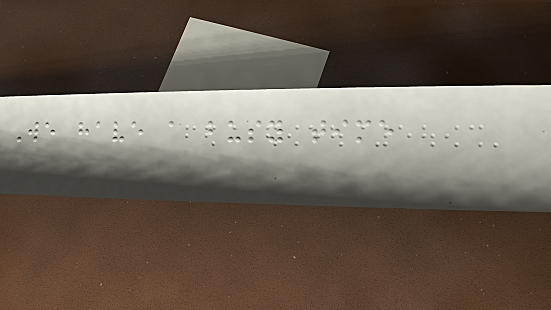We have a busy time
